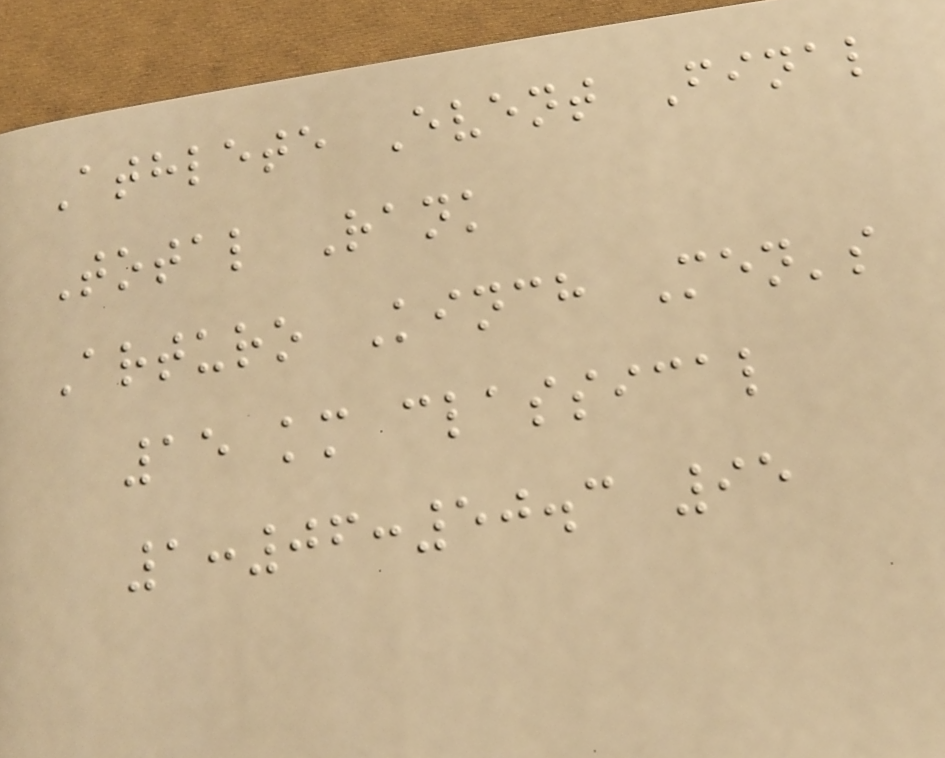Athlete Event Final
Total Rank
Arturo Kinch Men's
15 km classical
1:06:50.3 95
